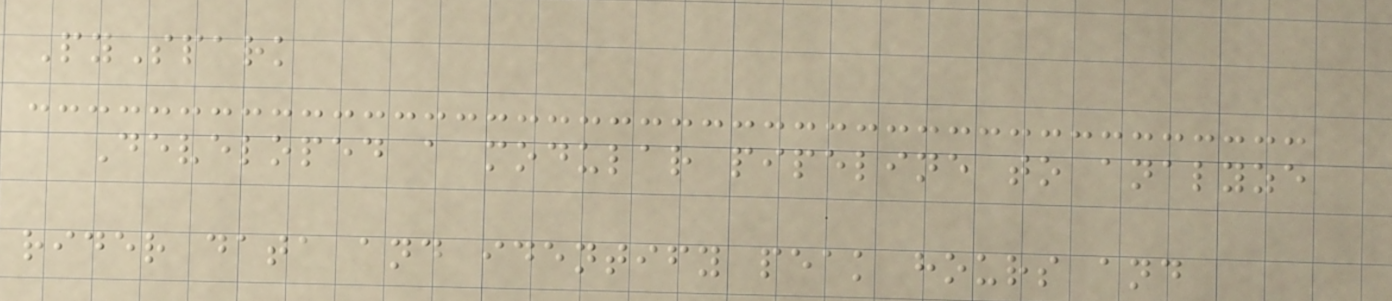PySpark
Developed a modular pipeline to analyze
rider data and identify peak hours and
